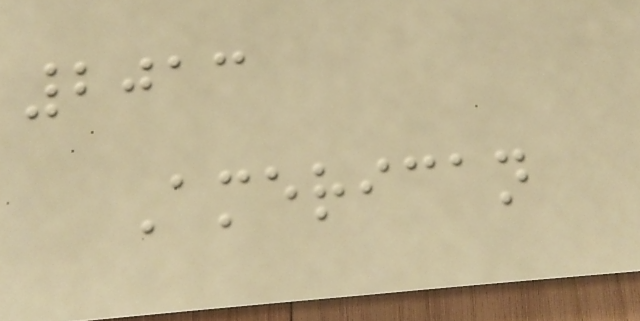2013
American
